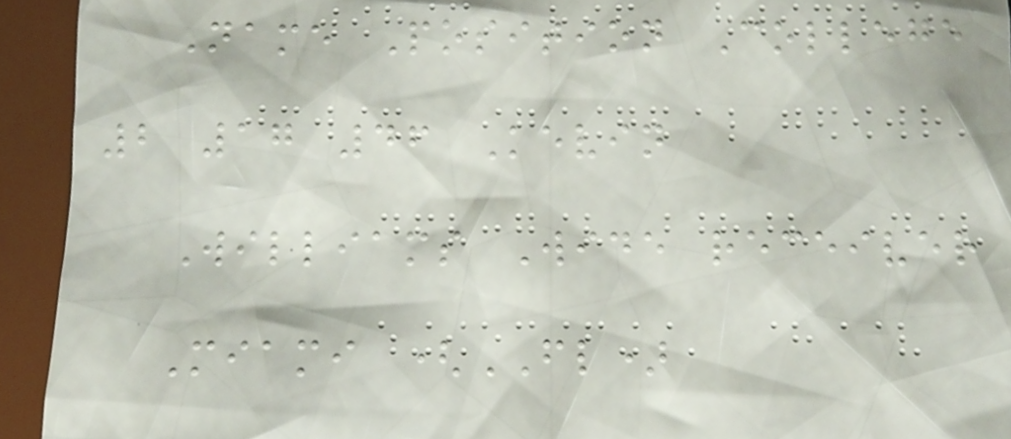Name Position College
2 17 46 Kevin
Williams Wide receiver
Miami (FL)
